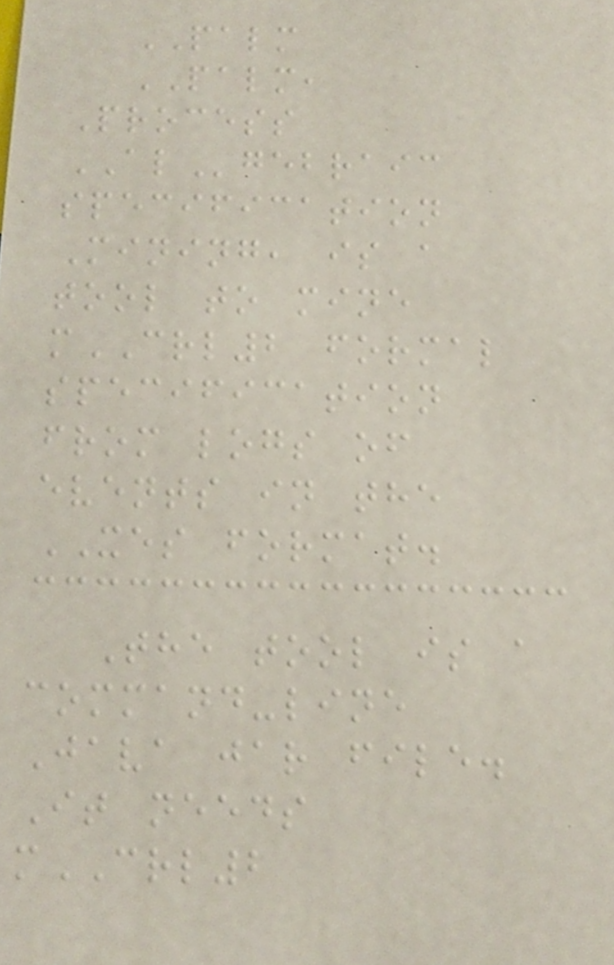PALM
PALM,
Process
ALgebraic
specification
Mining, is a
tool to mine
mCRL2 formal
specification
from logs of
events in the
XES format.
The tool is a
command-line
Java jar file.
It needs
mCRL2
